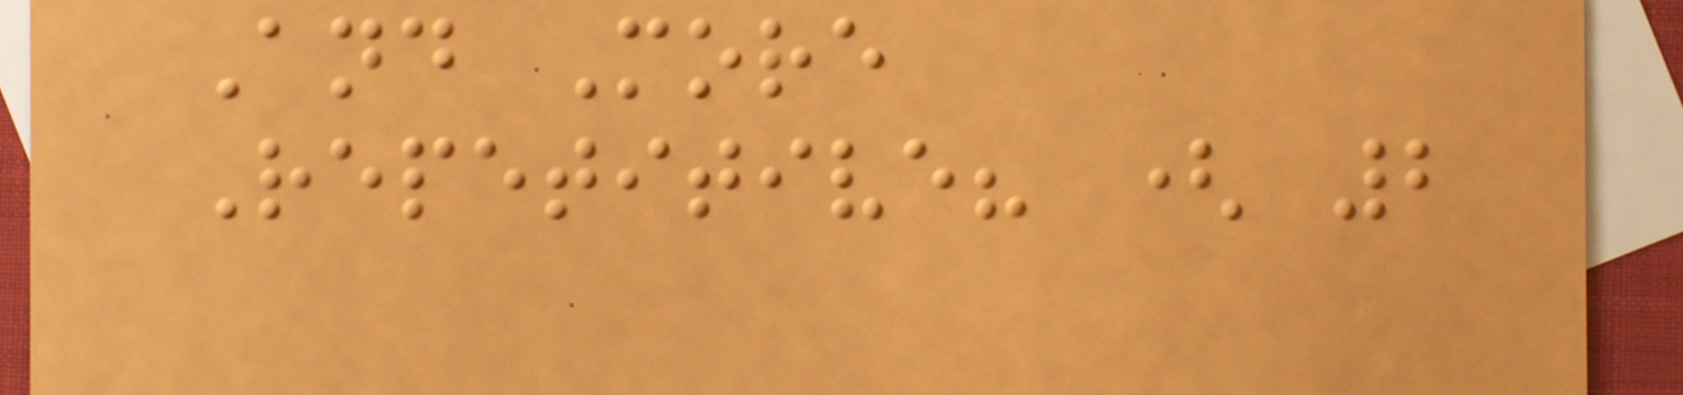And More
Repetitive? ( 2
